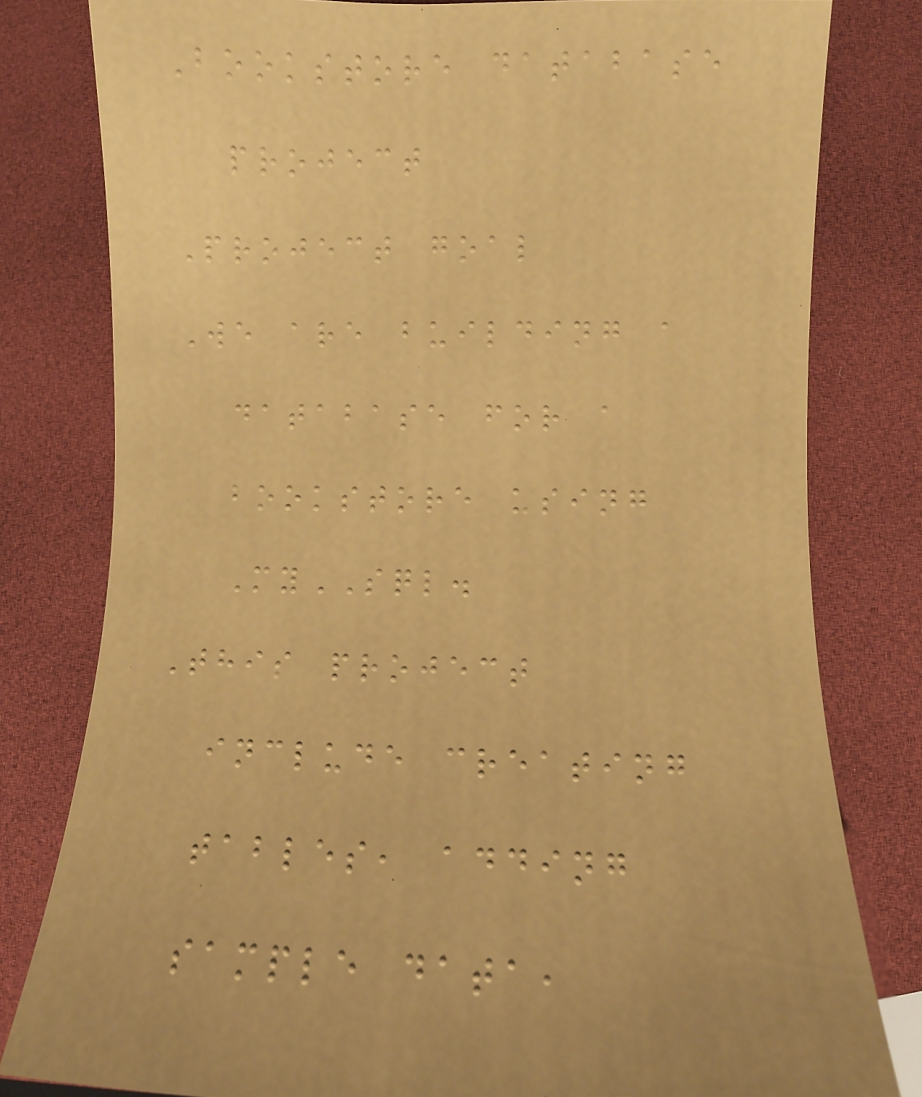Bookstore database
project
Project goal
We are building a
database for a
bookstore using
MySQL.
This project
include creating
tables, adding
sample data,
